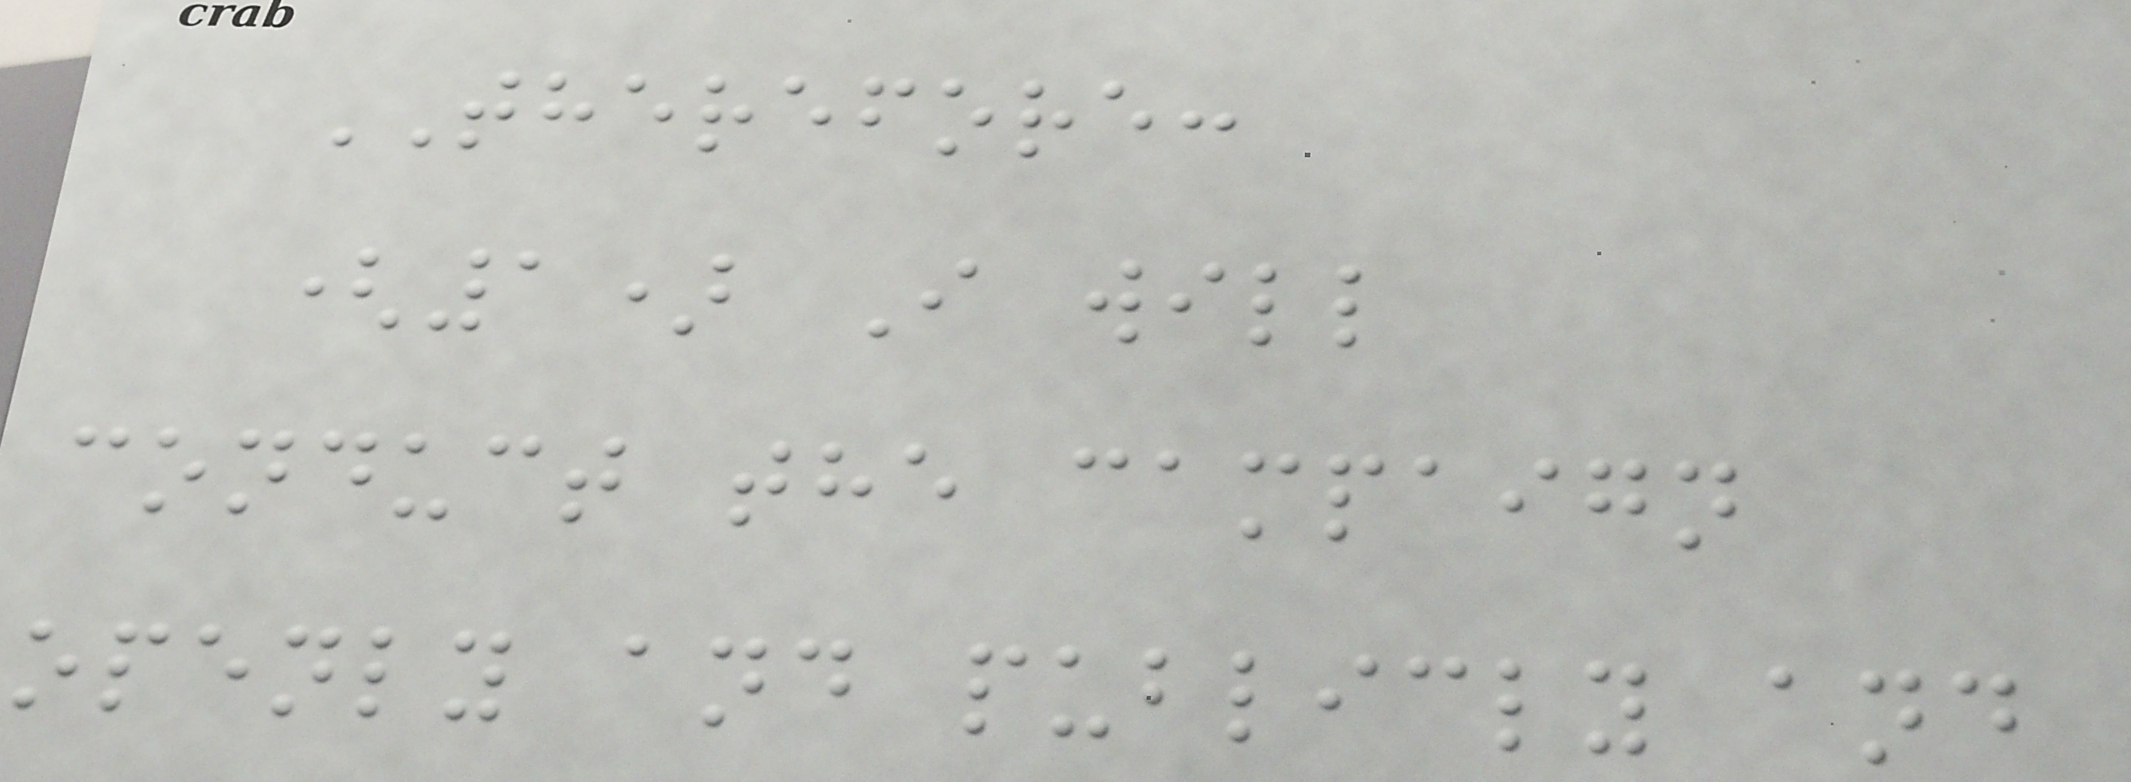THEREFORE:
(1) I will
conduct the campaign
openly and publicly and
